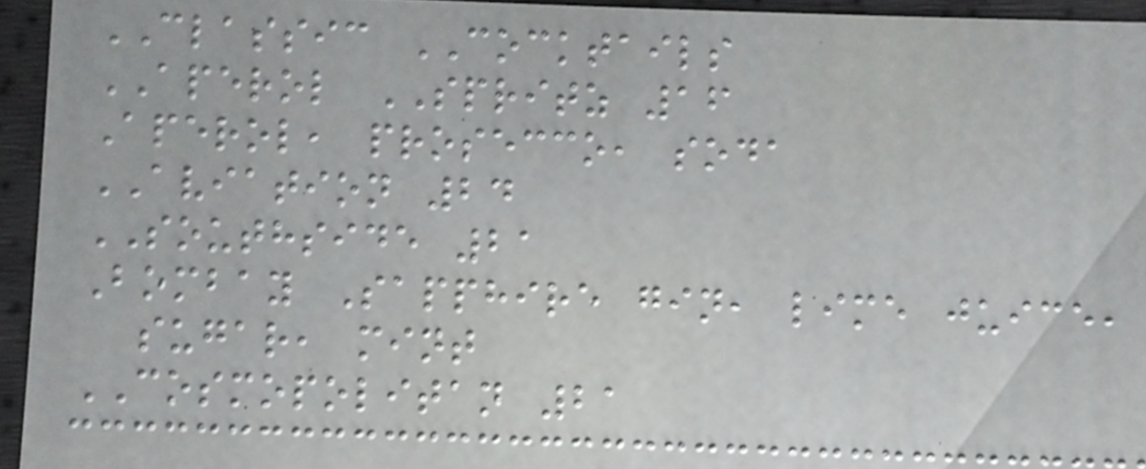CLASSIC COCKTAILS
APEROL SPRITZ 16
Aperol, prosecco, soda
AVIATION 24
SOUTHSIDE 21
Bombay Sapphire gin, lime juice,
sugar, mint
COSMOPOLITAN 21
